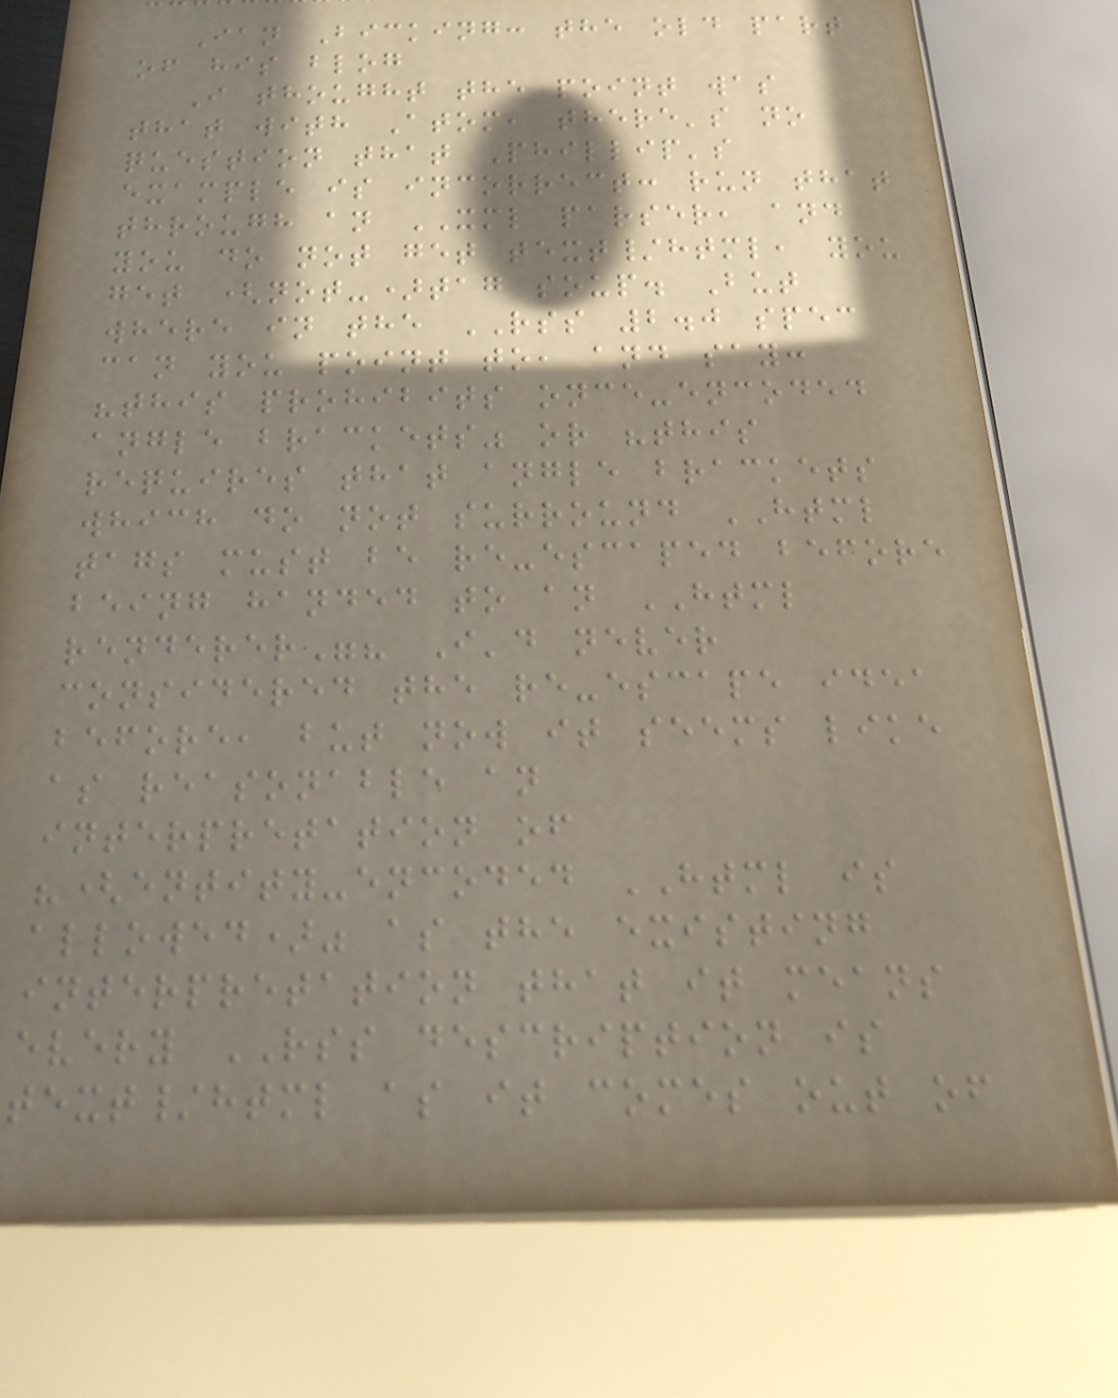Ian Bicking: the old part
of his blog
I thought the point was
that with Atom, there's no
question that Phillip's
example is incorrect: run that
through an XML parser, and
you do not get text/html, you
get (not-)tag soup. But
where in the RSS 2.0 spec
can you point to, and say:
"this prohibits once-encoded
angle brackets" or "this
requires that angle brackets
which do not surround HTML
tags must be re-escaped before
being handed to an HTML
renderer"? I'd never
considered the re-escape idea
before, but now it seems like
as reasonable an
interpretation of
"(entity-encoded HTML is
allowed)" as the existing
interpretation that it means
every RSS description is
text/html as it comes out of
